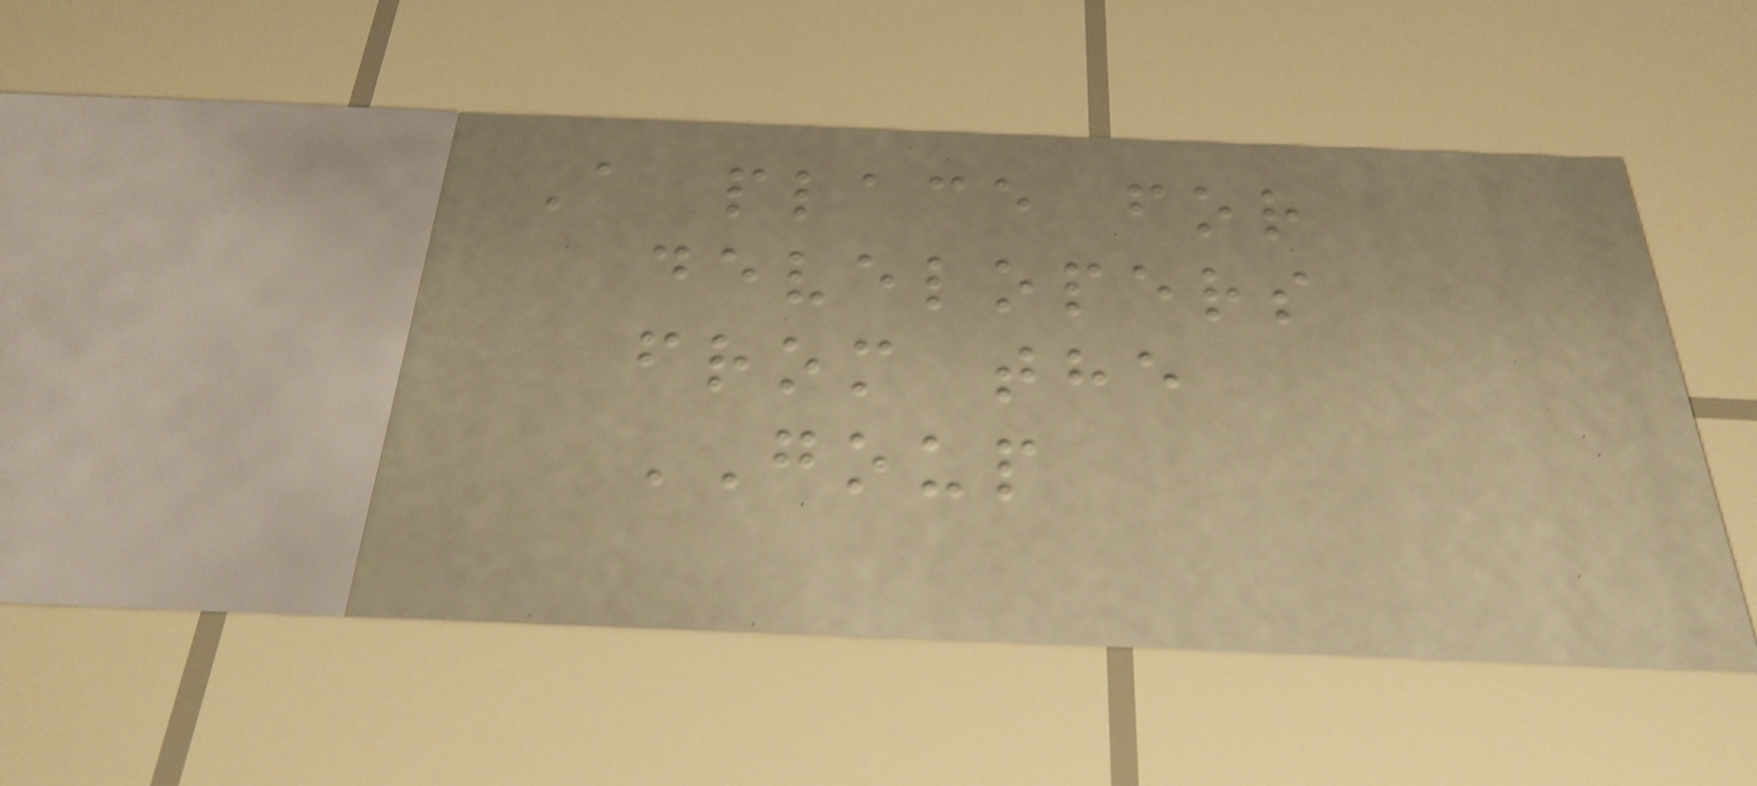A place for
developers
from the
GOUP
